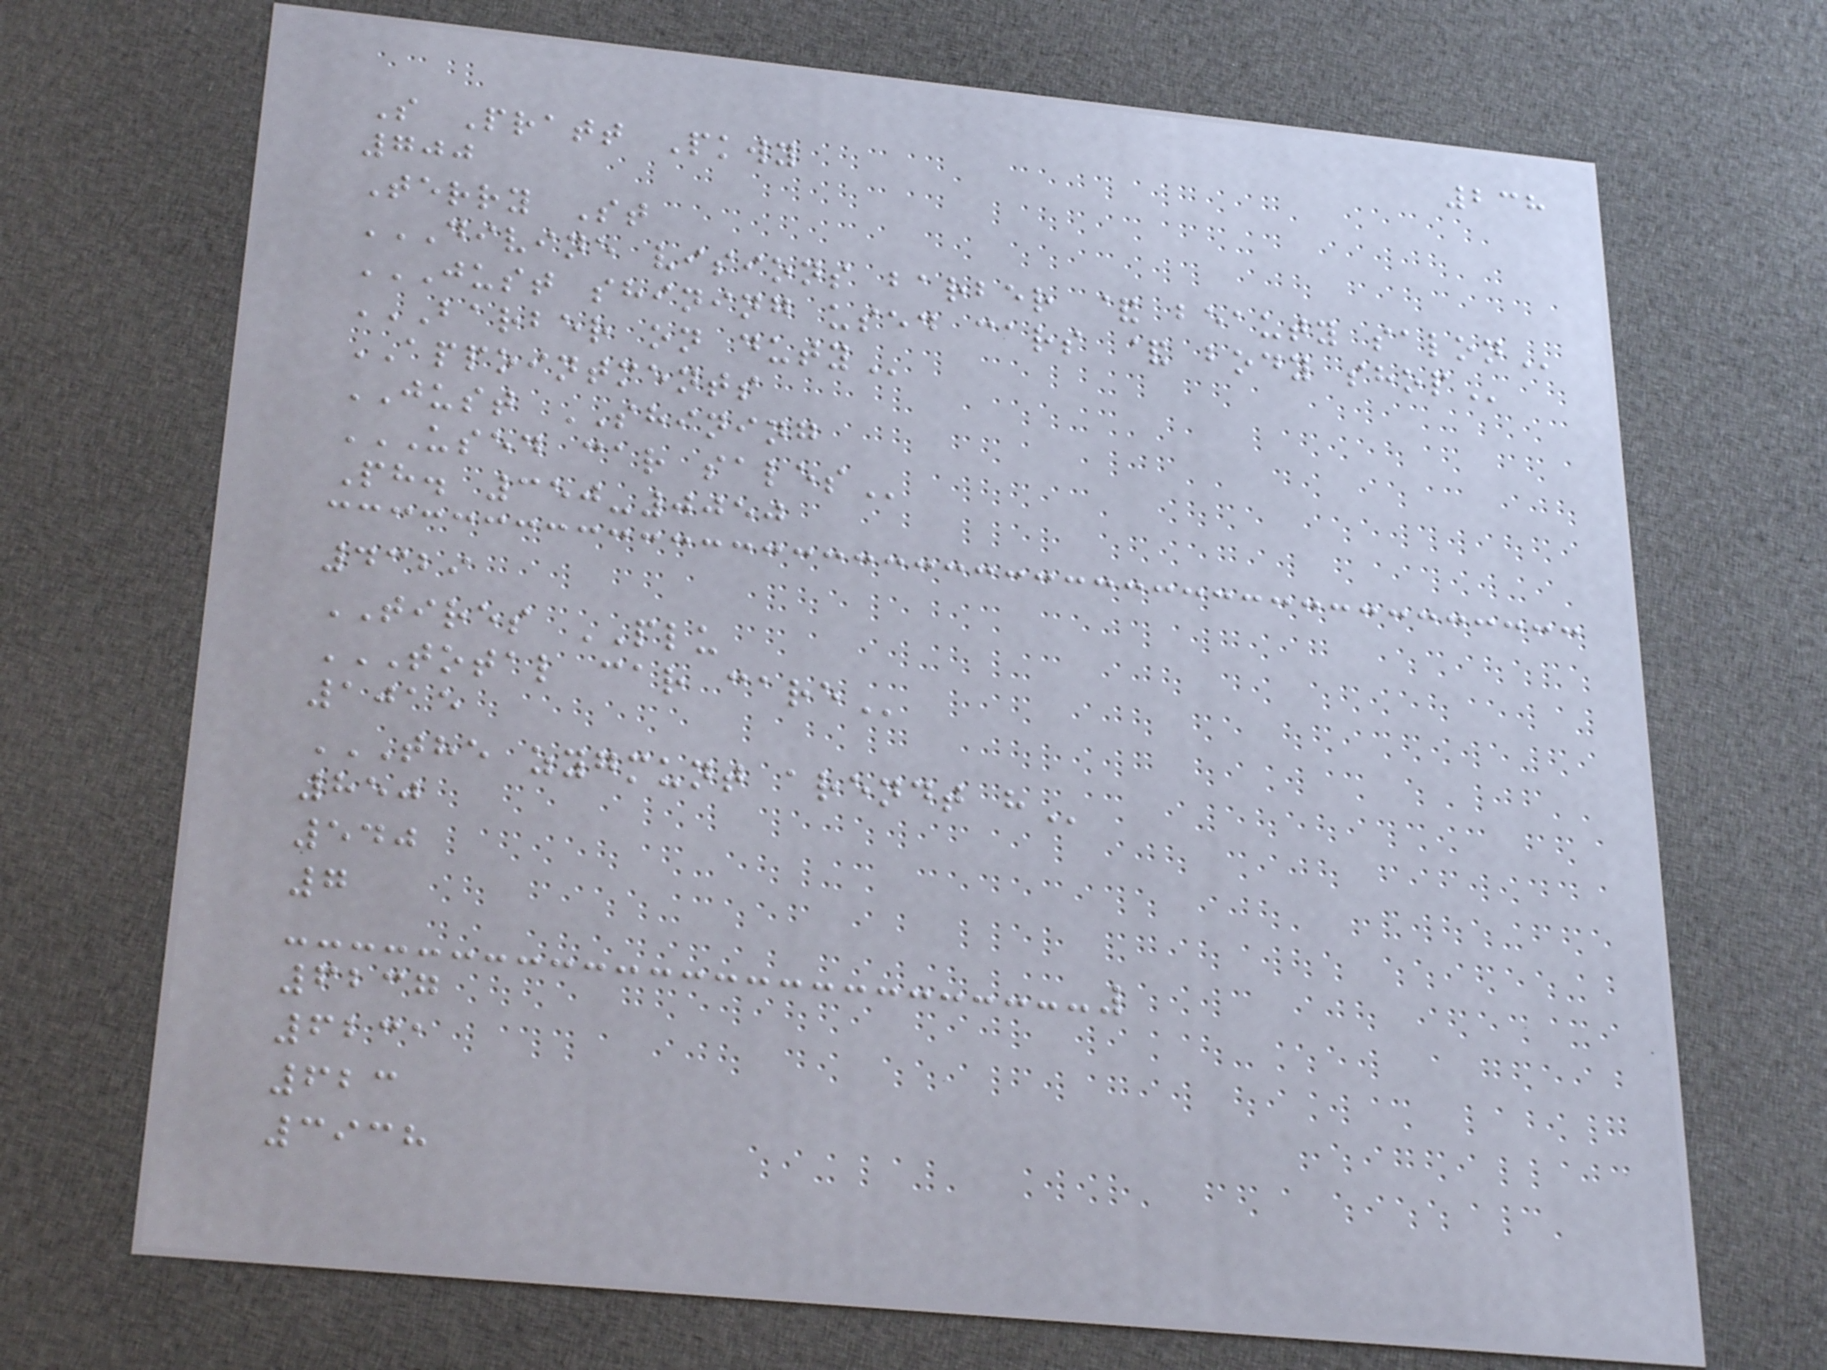238
S Pratt Pkwy
700
Terry St
DIVINE VISIONS BARBER & BEAUTY SALON
JUST SHINING USED CARS & BODY SHOP
BARBER ON DUTY
APPOINTMENTS
JUST SHINING
USED CAR SALES
Ph. 350-0050
4329
TIRES PLU
TOTAL CAR CARE
1015
THE ZYGMUNT ARENDT H
850
540
7
6237
6231
623
3938
